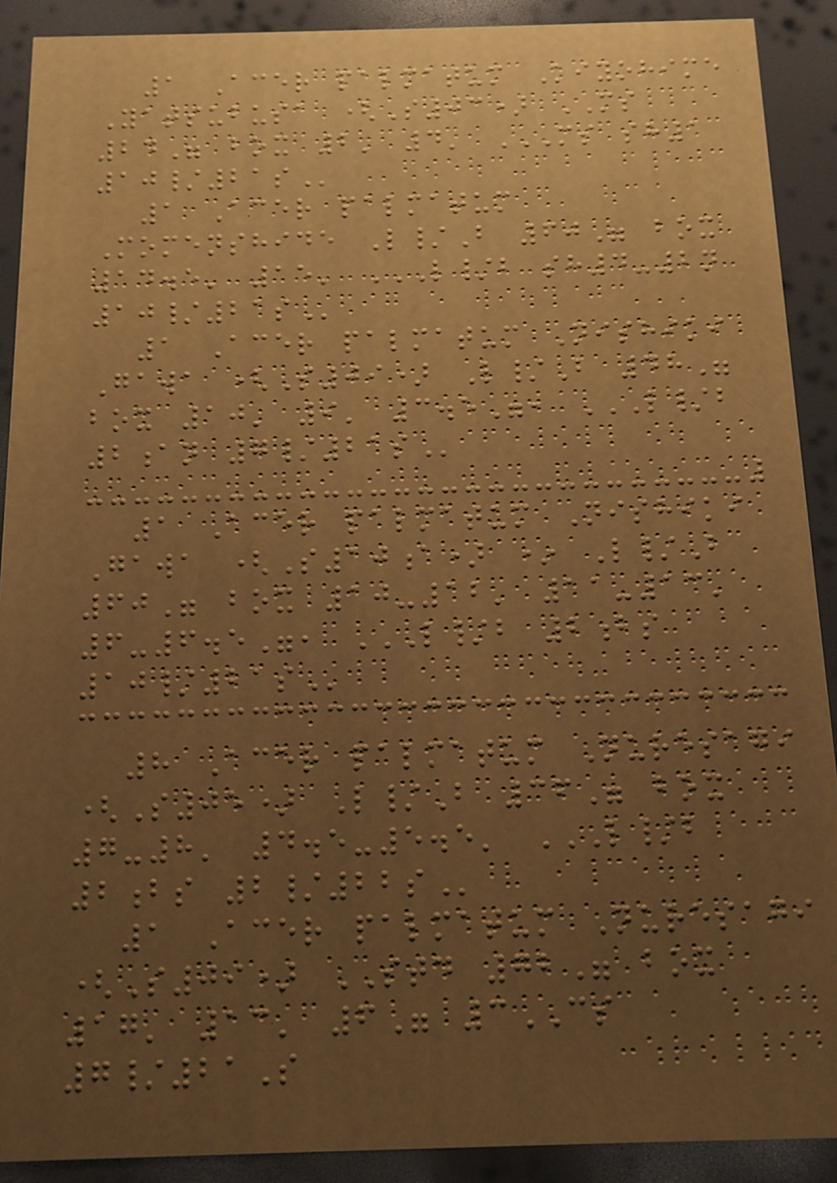1 Acer palmatum Kiyohime
Yatsubusa (S03) MS
24" box 2' 4' MS SH1
10/21S
1 Acer palmatum
Momenshide L/B 60" box
14.5' 15' L/B SH4-2N
10/21S
1 Acer palmatum Nishiki
Gawa (S09) L/B 48"
box 10' 9' 3.5", L/B
2AN 7/21S
1 Acer palmatum Nishiki
Gawa (S10a) * L/B
60" box 10-12' 11-13'
6-6.5", L/B 2BS
10/21S
8 Acer palmatum Nuresagi
(S05) L/B 36" box
7-8' 4.5-5.5' L/B
2BS 2/22S
1 Acer palmatum Nuresagi
(S09) STD 72" box
17' 13' 6" 3CS
7/21S
